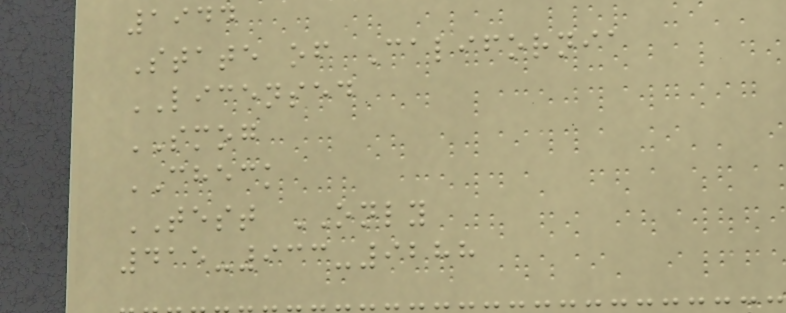1944
State of California
LICENSED
SMOG
CHECK
TEST ONLY
415-933-9288
